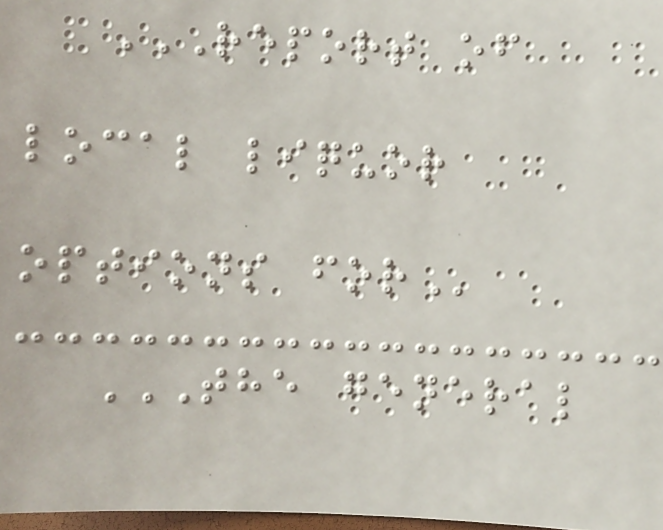REPORT OF
LOCAL LIQUOR
OPTIONS FOR
THE GENERAL
